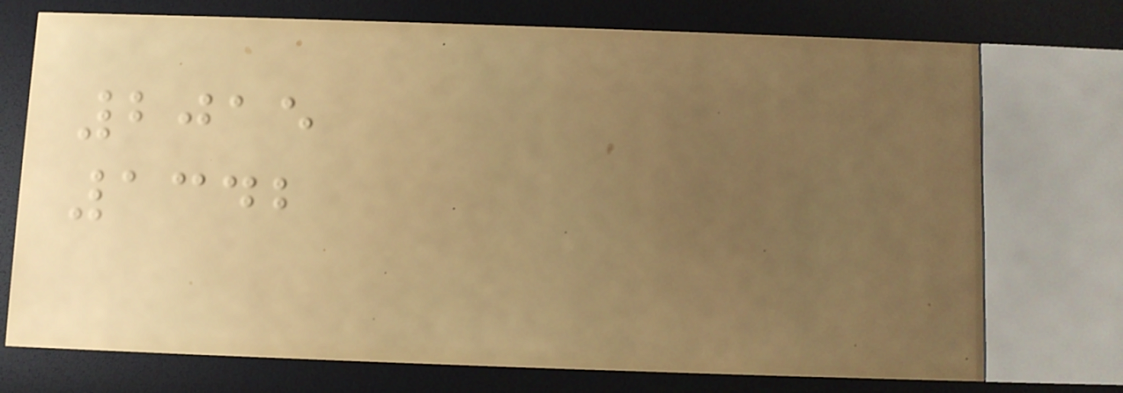2015
1342
